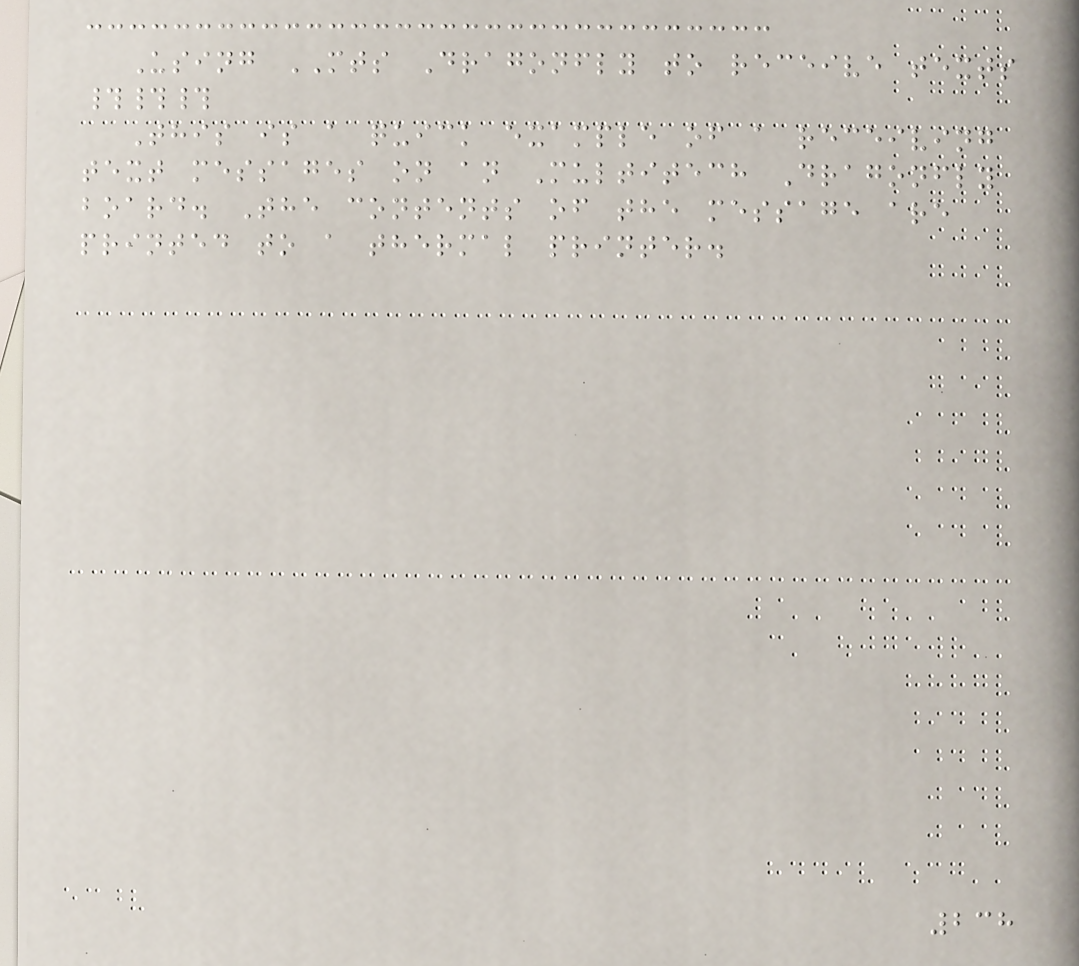Using MTS Dragonfly to receive texts
###
This is a quick example of a receiving
text messages on an Multitech Dragonfly
board. The contents of the message are
printed to a thermal printer.
238
